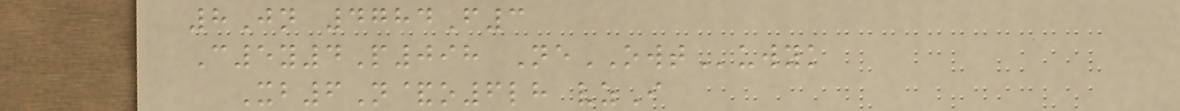8Jn 4784F3
C5y4P098 NeOWTuwyk
Xb6N&o6lh vzI
